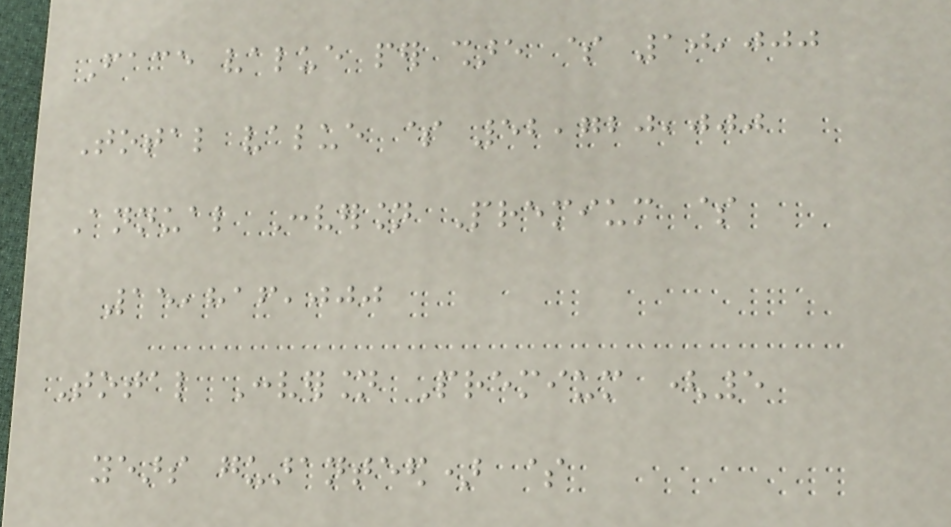Face value per share $ 10,000
Total value $ 52,720,000
Annual Conversion Premium $
15,816,000
Total Conversion Premium (5
years guaranteed) $
